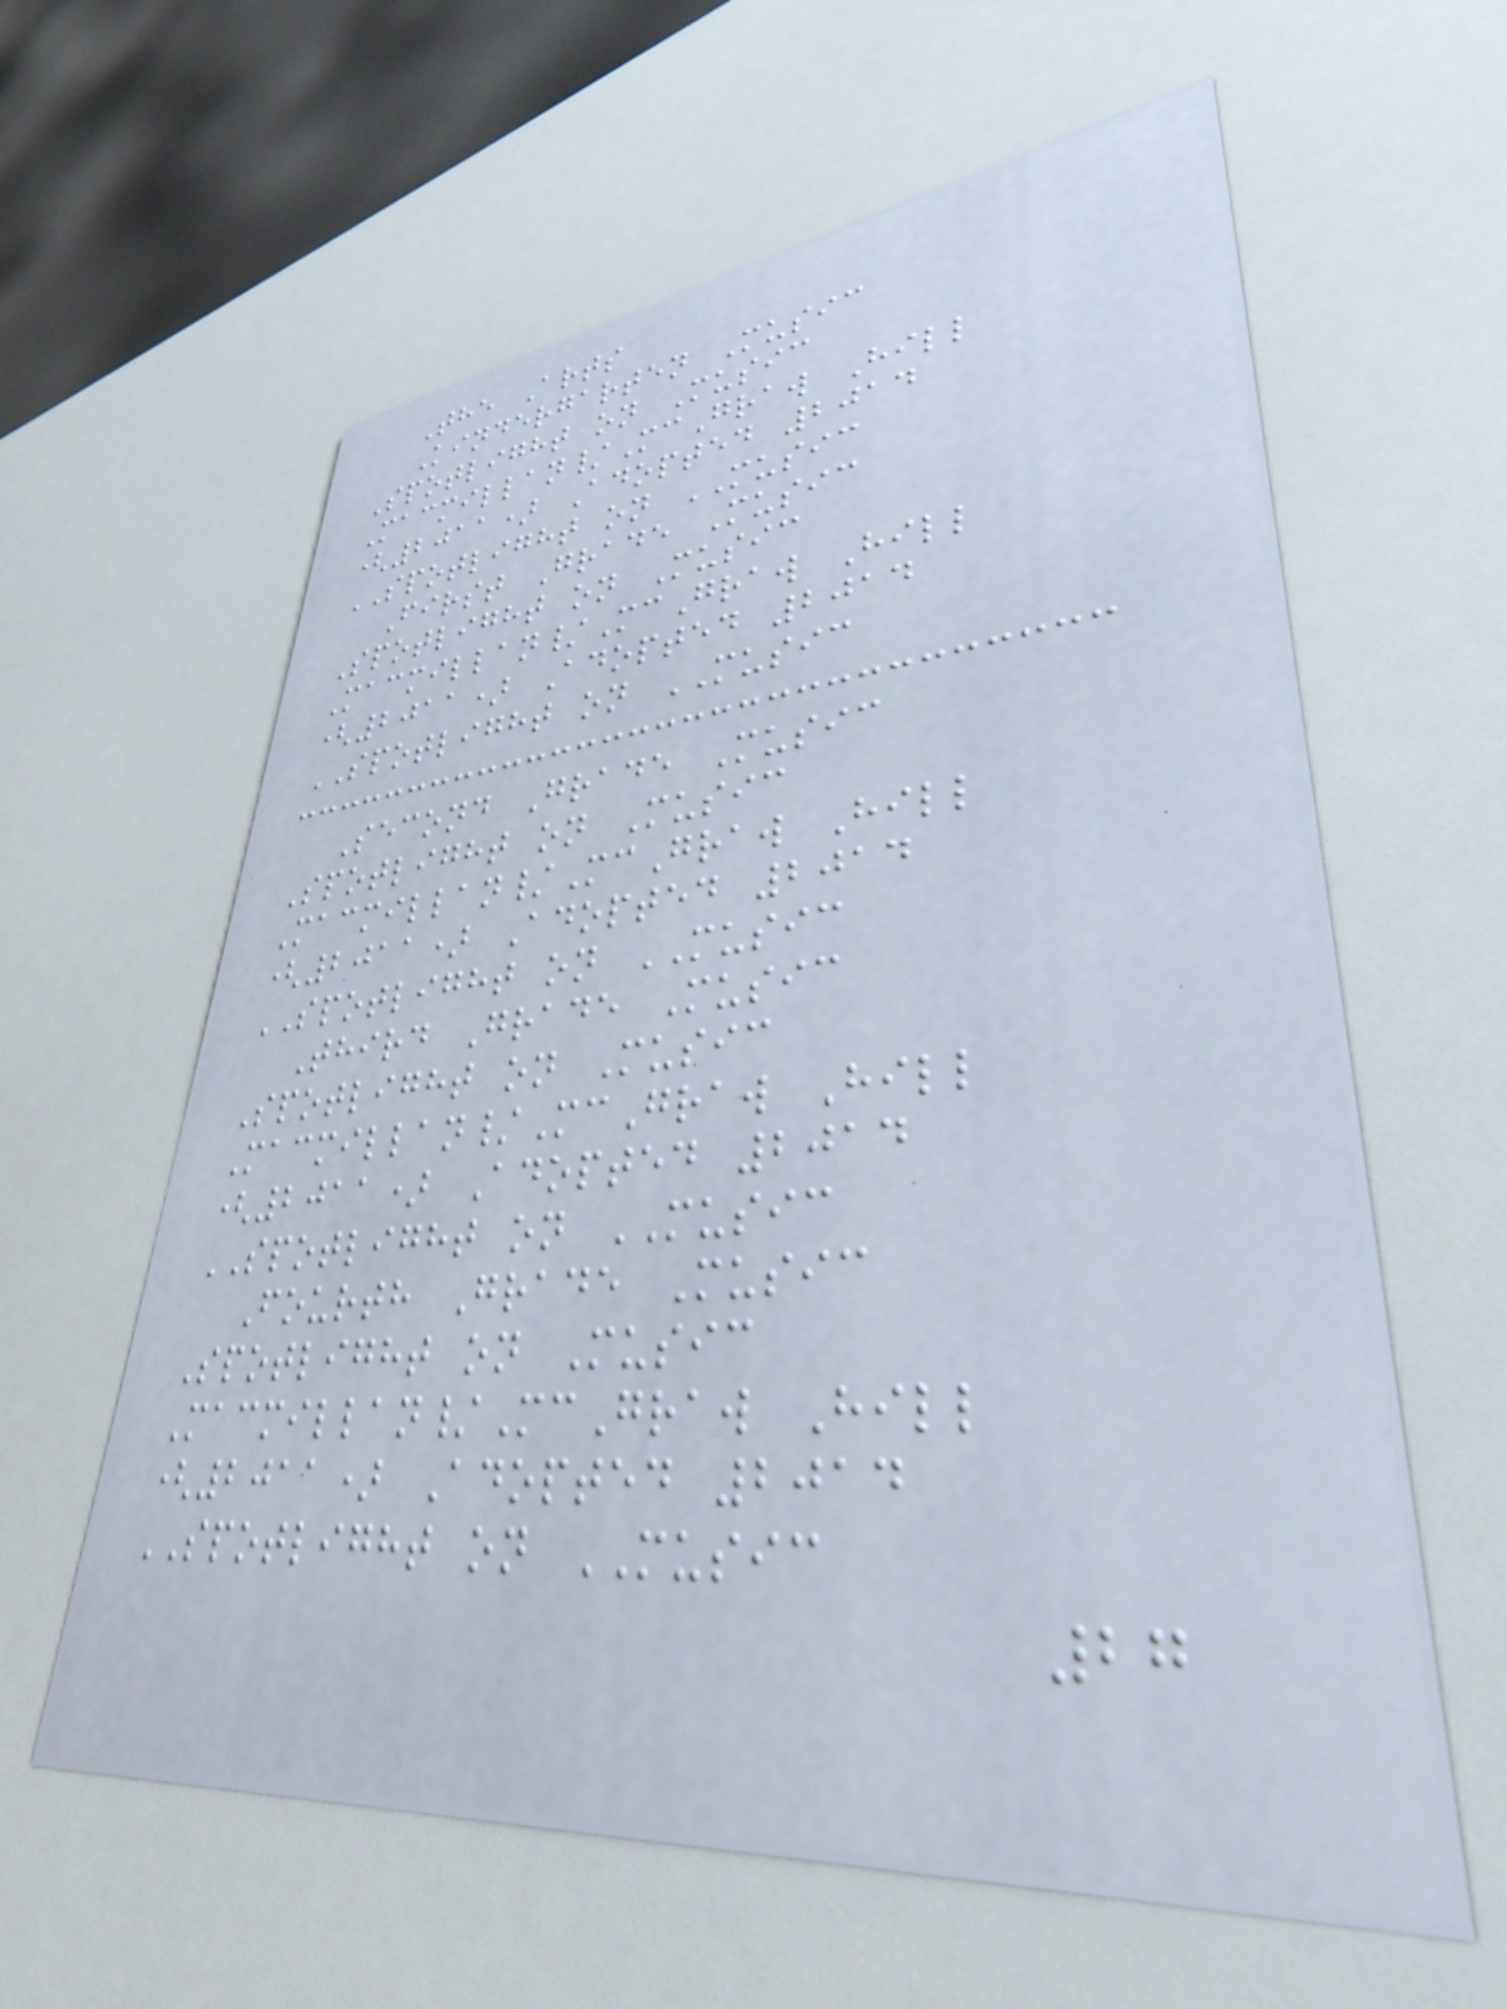The Arts
Kindergarten Music
Spotlight on Music
Macmillan/McGraw Hill
(2011) Adopted 2014
SPOTLIGHT on MUSIC
First Grade Music
Spotlight on Music
Macmillan/McGraw Hill
(2011) Adopted 2014
SPOTLIGHT on MUSIC
Second Grade Music
Spotlight on Music
Macmillan/McGraw Hill
(2011) Adopted 2014
SPOTLIGHT on MUSIC
Third Grade Music
Spotlight on Music
Macmillan/McGraw Hill
(2011) Adopted 2014
SPOTLIGHT on MUSIC
Fourth Grade Music
Spotlight on Music
Macmillan/McGraw Hill
(2011) Adopted 2014
SPOTLIGHT on MUSIC
27
